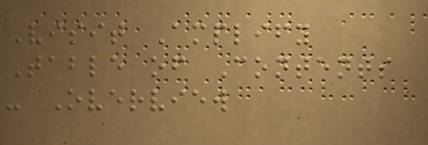Visit Amplify
Table of Contents
- Overview
